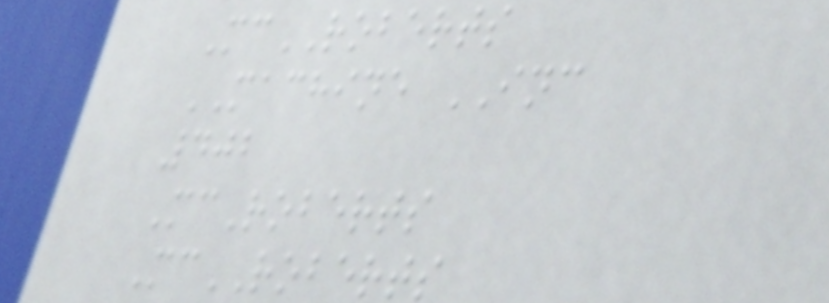McROBERTS
MACHINE INC
402
McRoberts
McROBERTS
